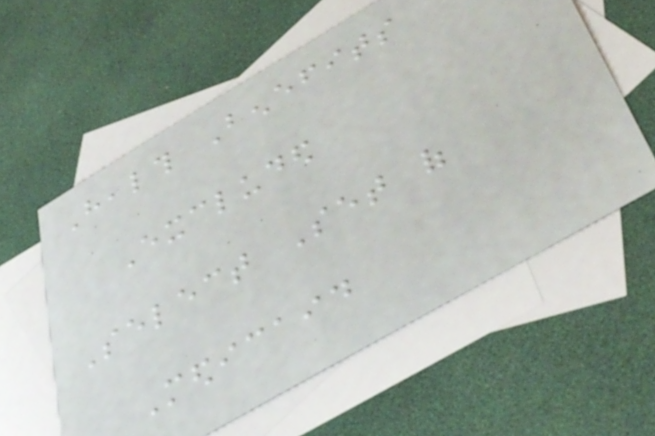Health Benefits
Excluded
Select Set of
Medicaid
